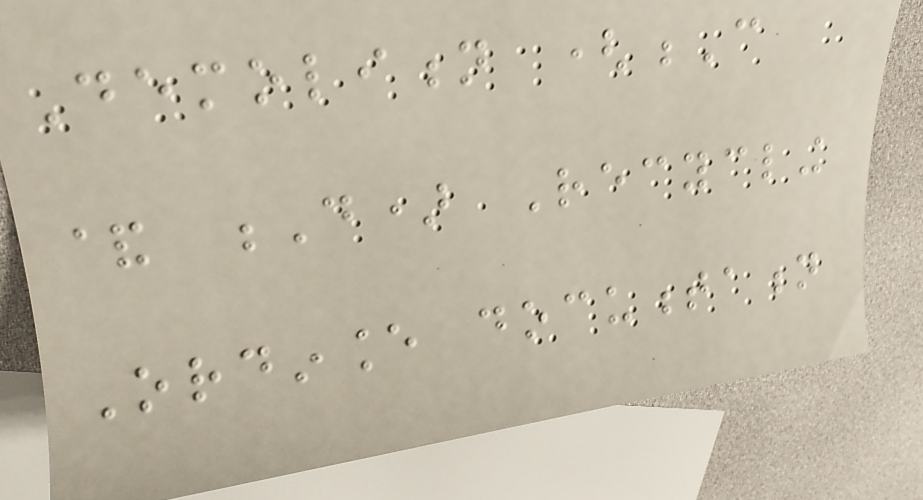Demolition (C
& D) Recycling
Ordinance documentation
